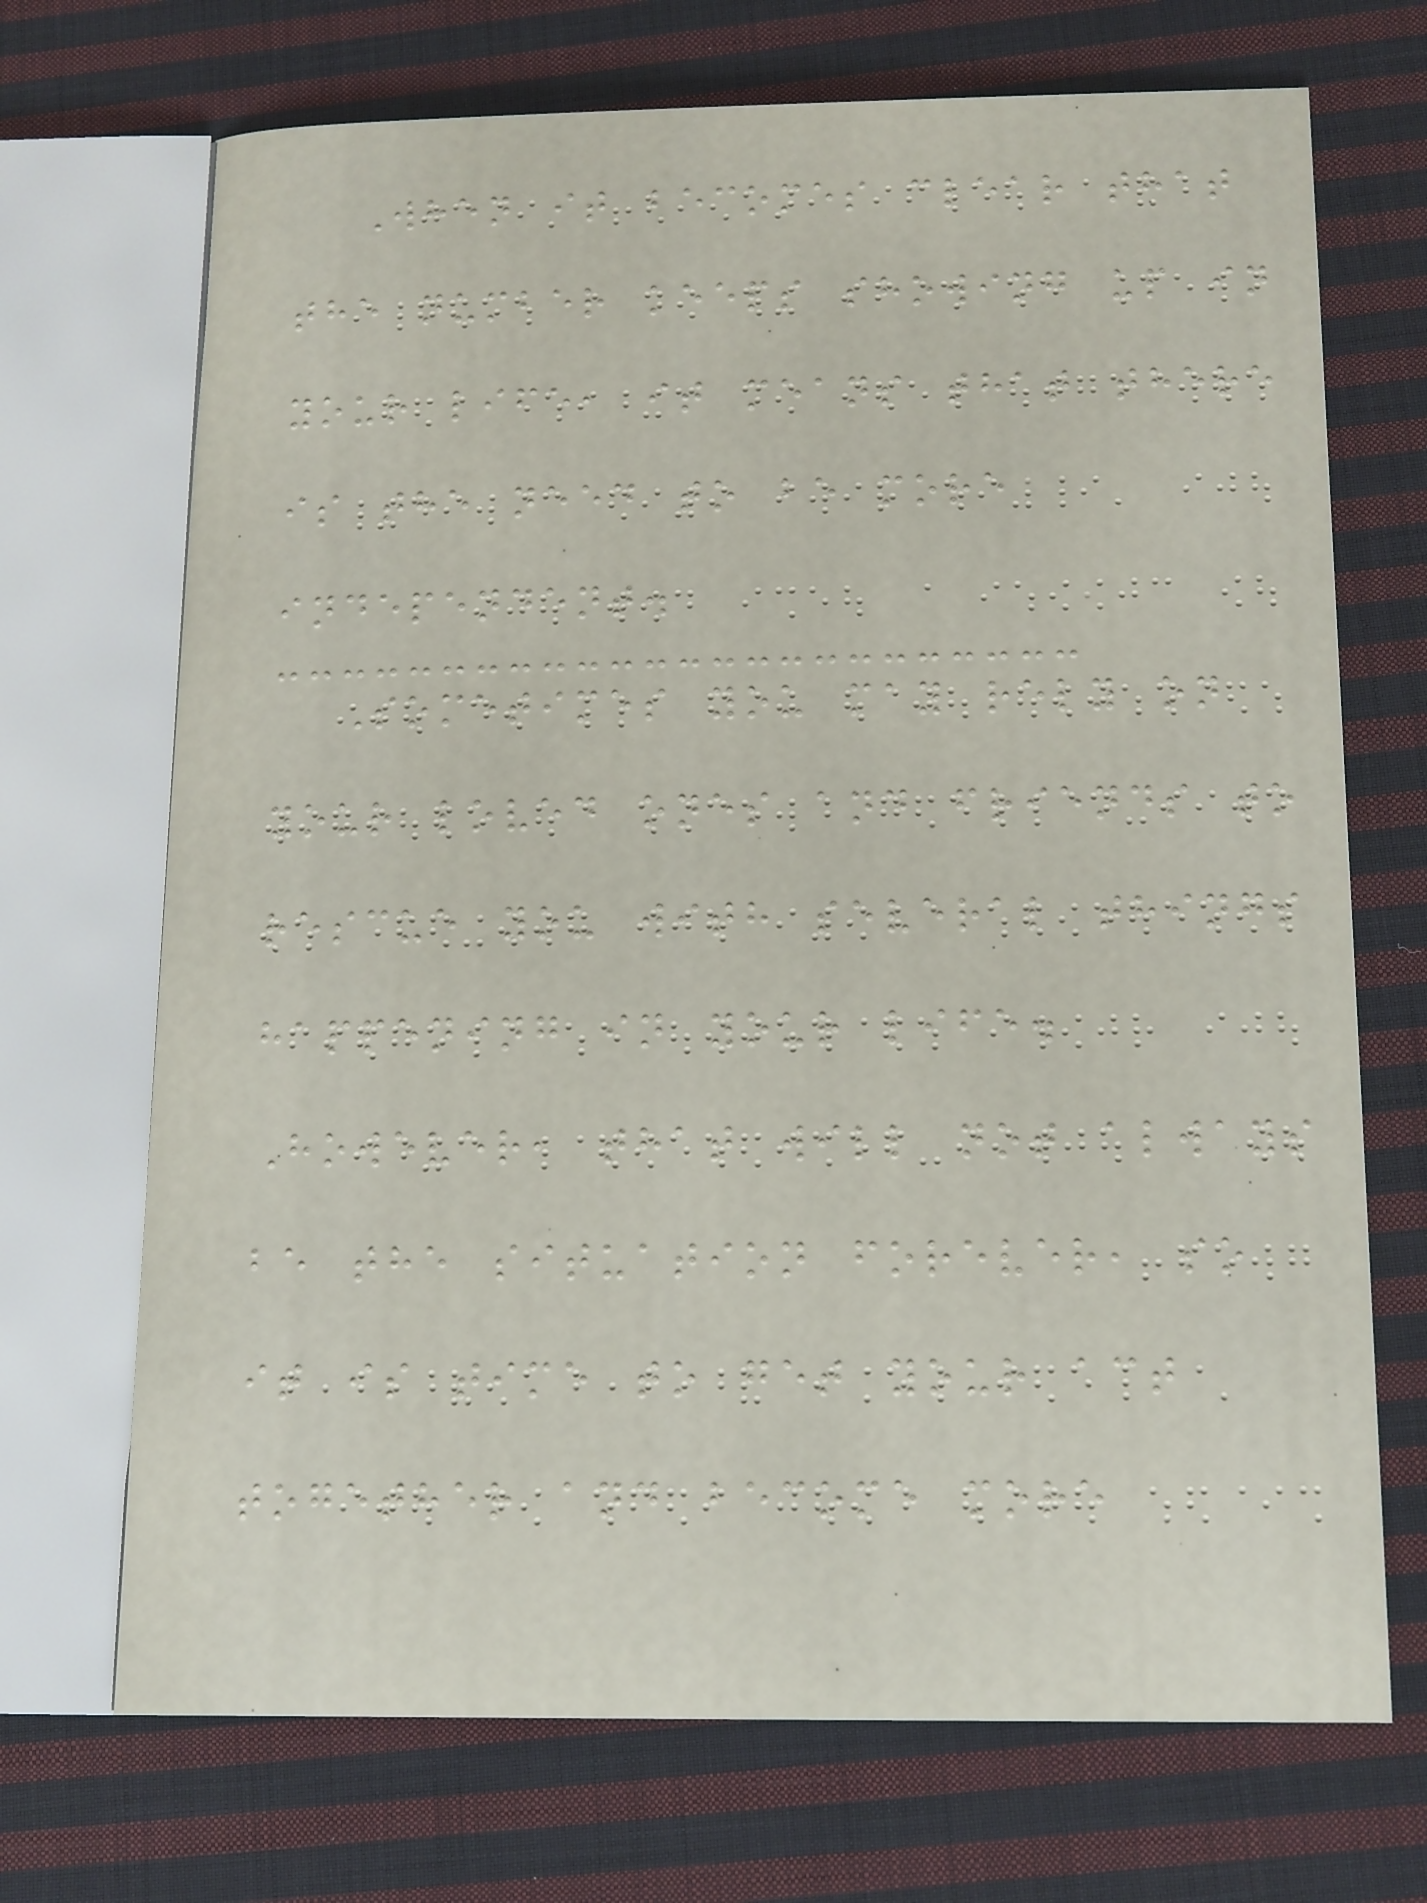When it becomes clear that
the number keeps showing up in
your life, it means that there
is the need to be more
independent.
Sometimes you may rely on
your loved ones and friends to
rescue you with several things
happening in your life.
However, that will not always
be the situation forever, so
it is time to get your act
together and become more
